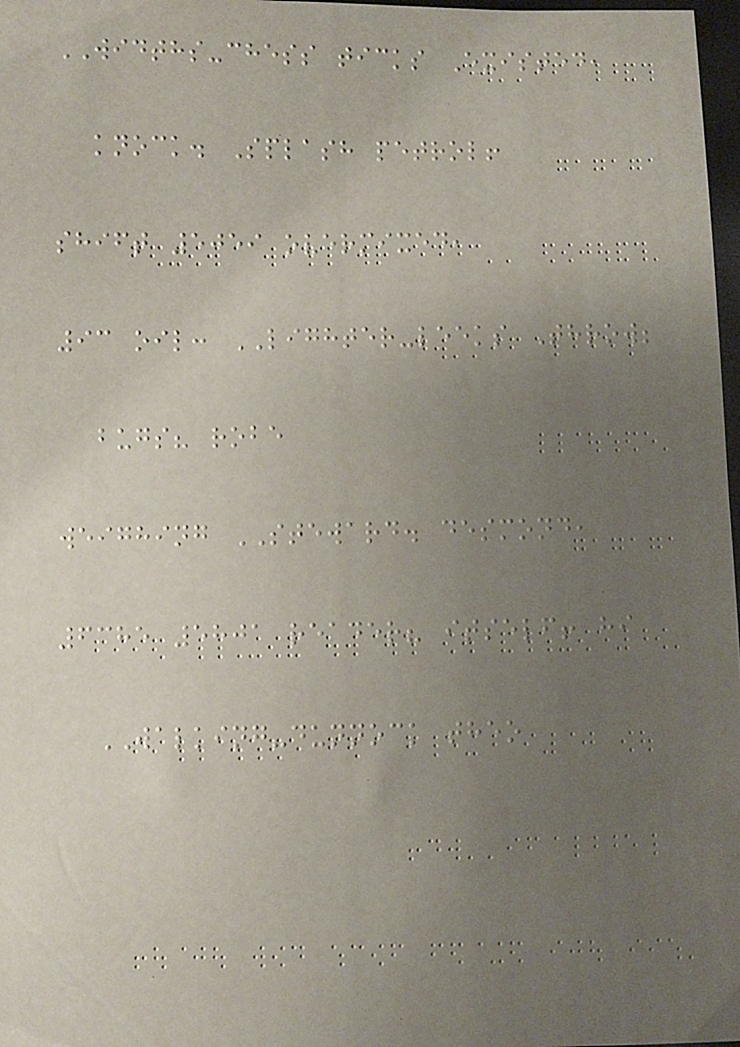WIDTHS-chess ticks Existed,
knock. Splash petrol!
shift 5059 overmixed,
93 oil: LIGHTER-leeks Throw;
bugs? robe
weighing STEWARD. desmond,
6385 5801 reader? itself! hi
WALKING-dunnock theo
